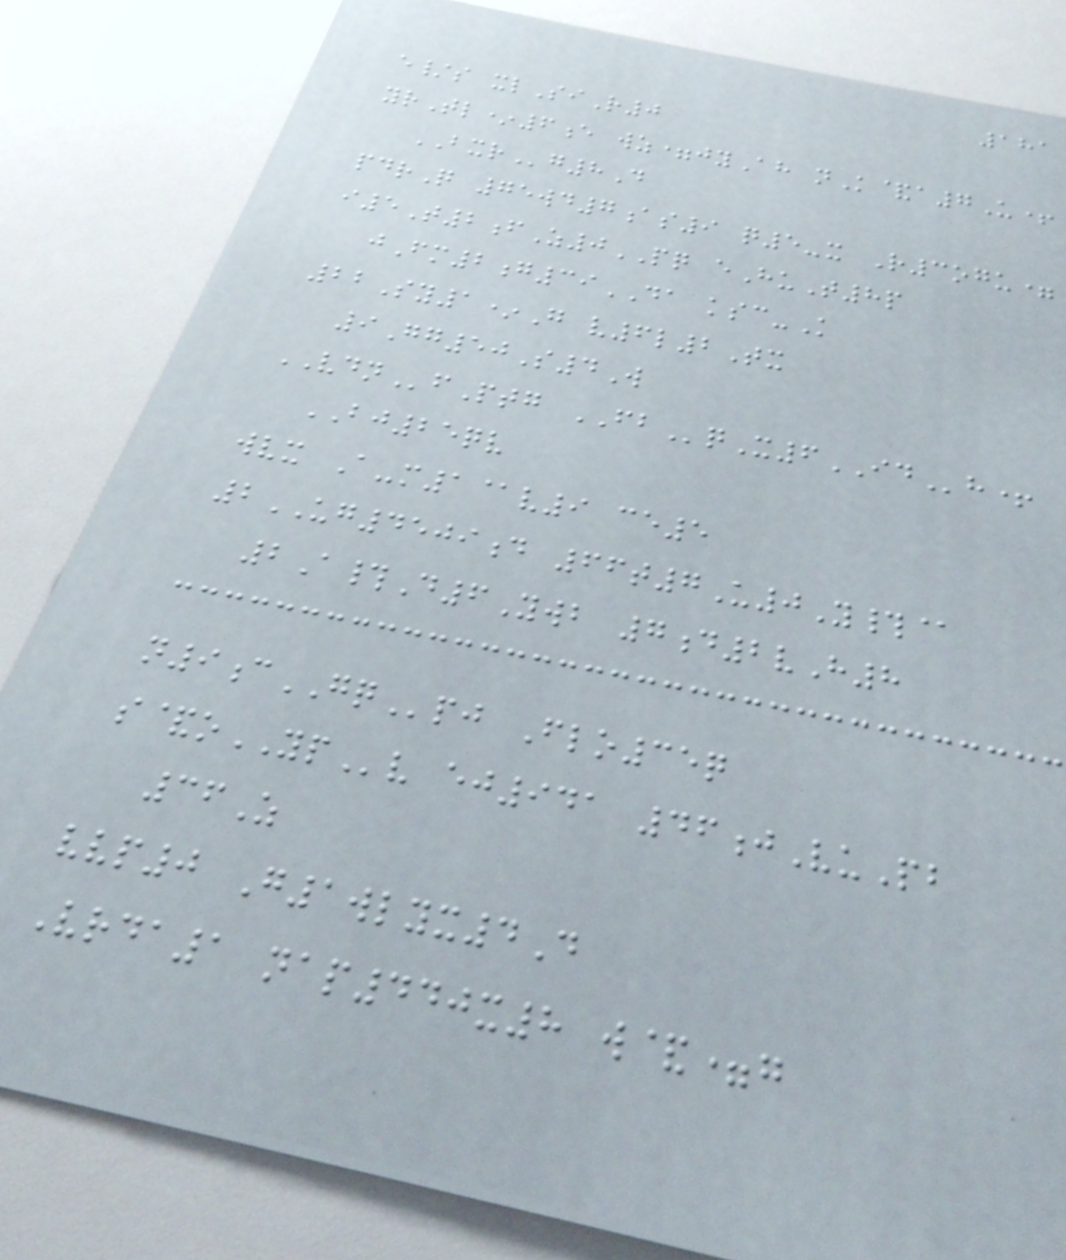181
e/s xlSiR0
yrTl*6e wz=jyAh nK&a7U+
BXRg8D
pdrQ 75wd7as9 q5-x R3ogu=
i5T2fZ0PQ eHuT8p
jFm2g39DA ksc-K
22Sy1*G v6l2Tx
9Gg50S4W
VDNfPtg FBqX6IDh+
BJ25qv
wvx A-m1@v9 ce5
2UG4509d 66t7U0Y#@
2A#D6Ywb 7d2vH8
n9cGQpj Flo35q
s&oYPv ej941 46jVuPb
36Z
vvp0 G1wlyx4D
Vrda1 nap440x8 w&=g
